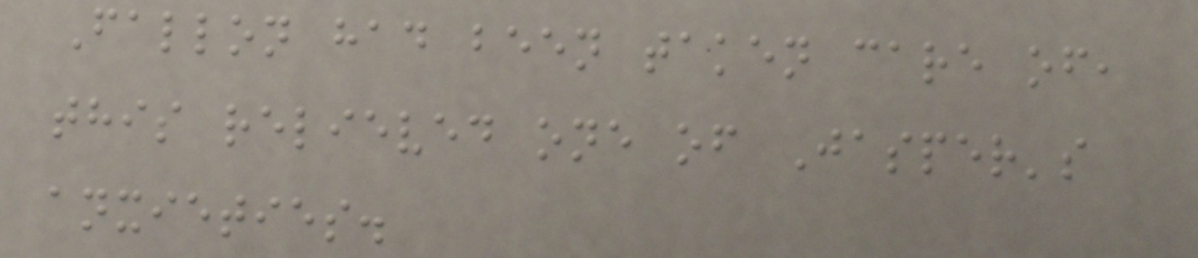Fallon had been taken care of,
this relieved one of Jasper's
anxieties.
